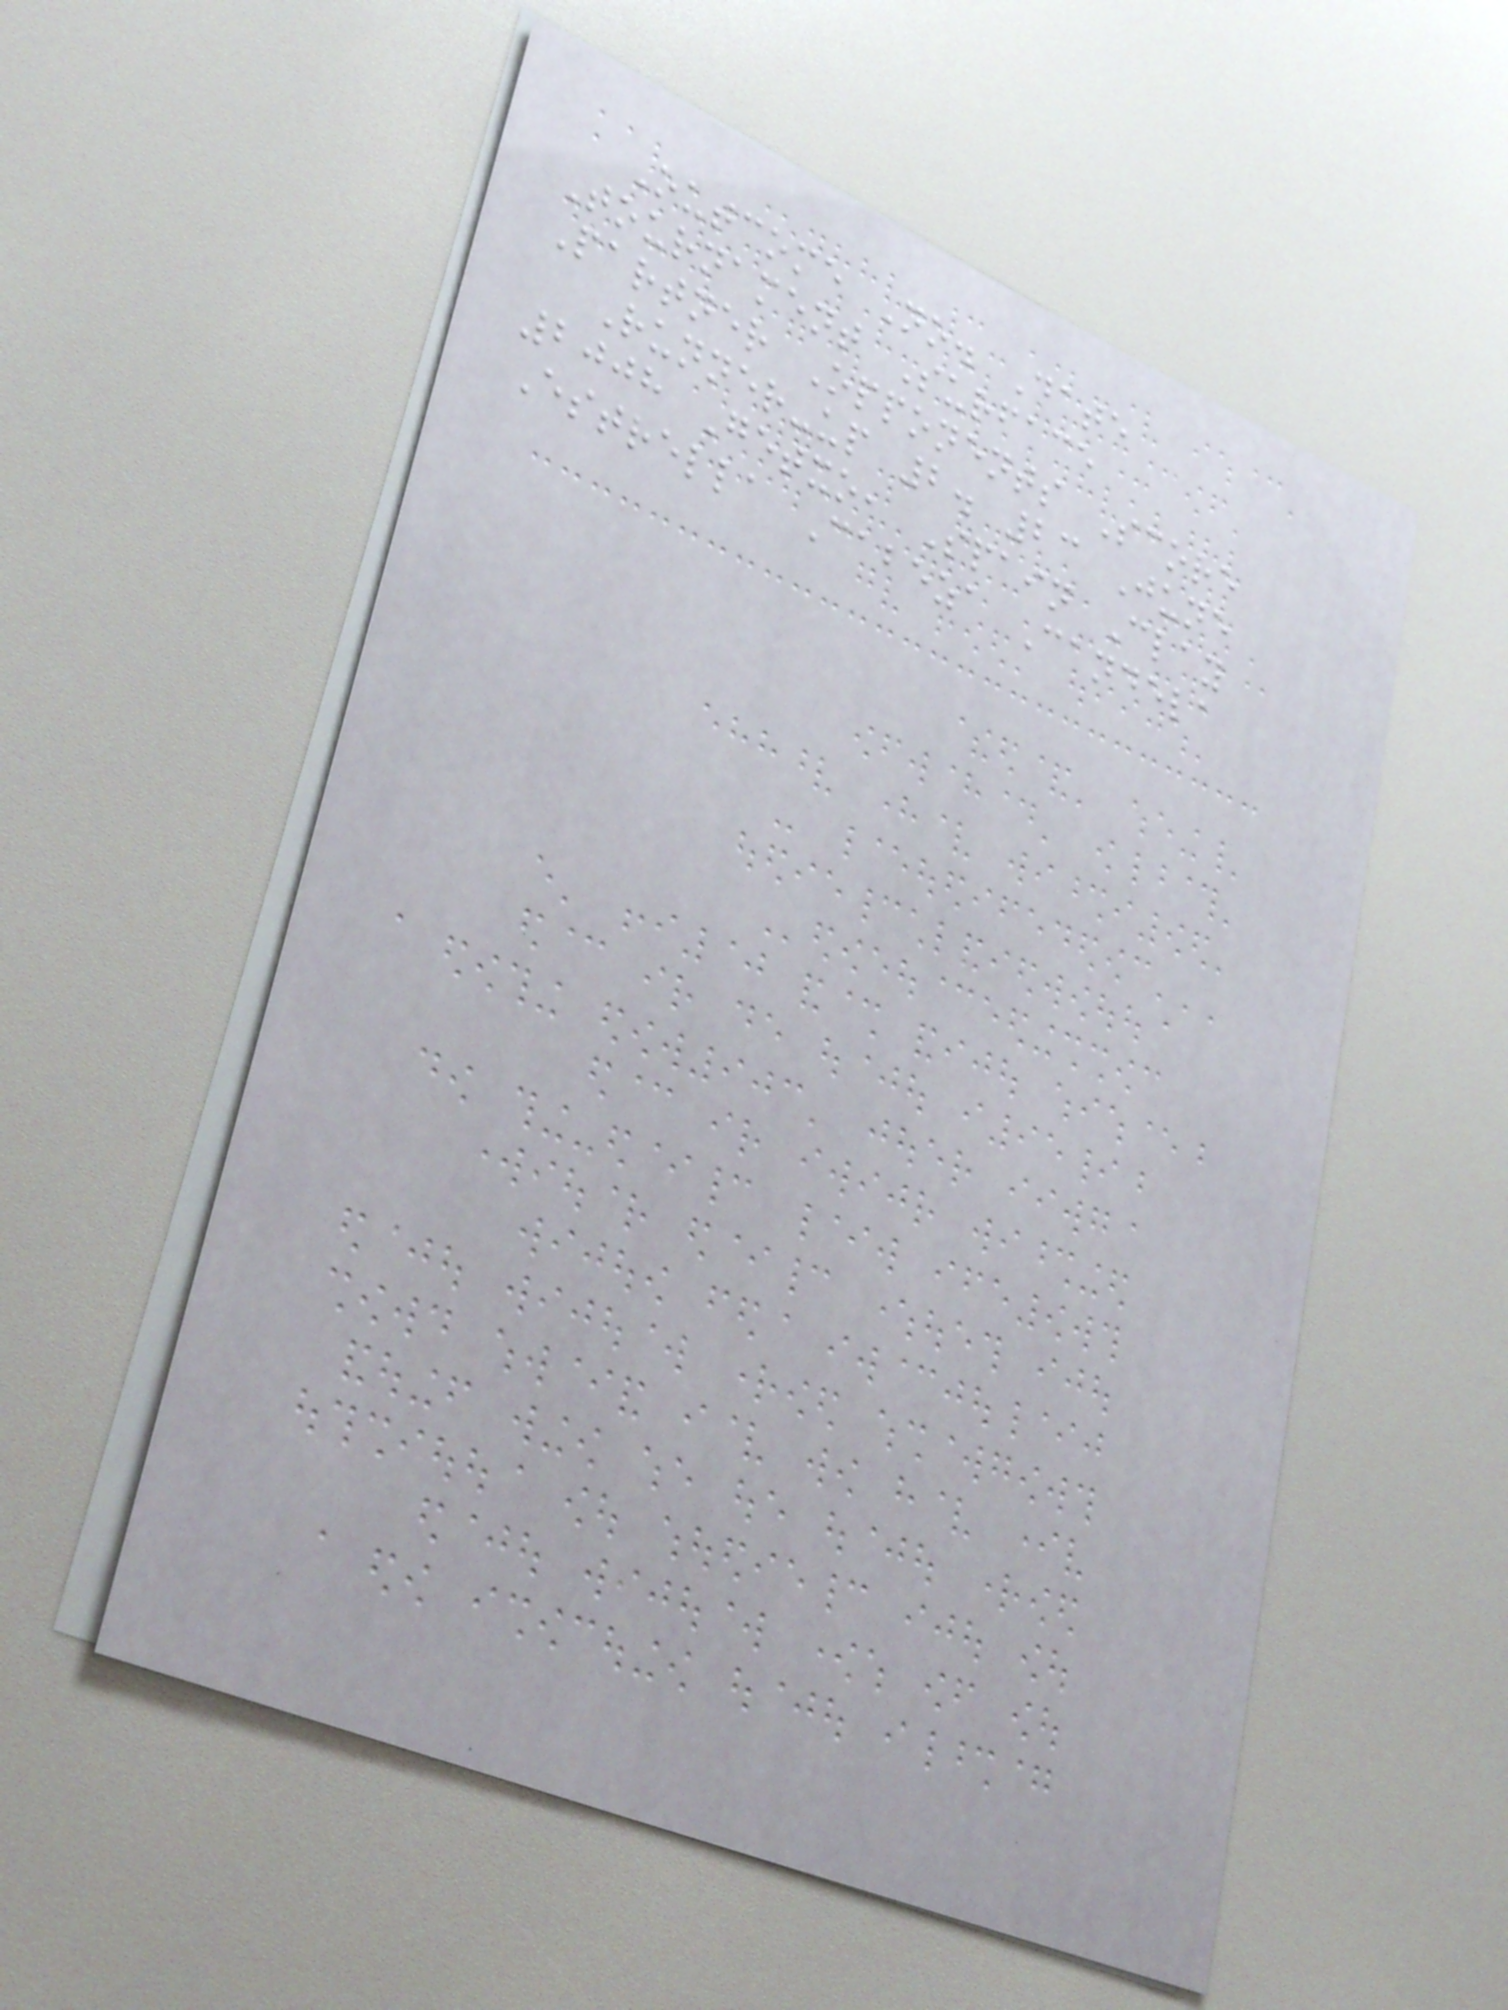Outcome No. Date
Tournament Surface
Partner Opponents Score
Runner-up 2. 23 June
2008 Getxo, Spain Clay
Estrella Cabeza Candela
